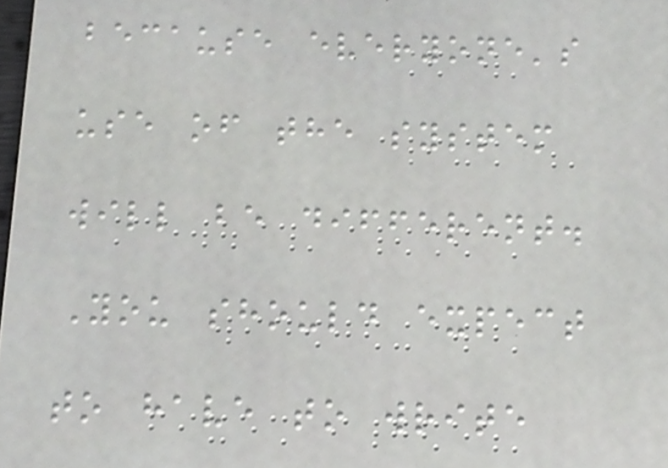because everyone's
use of the system
will be different.
You should expect
to have to write
